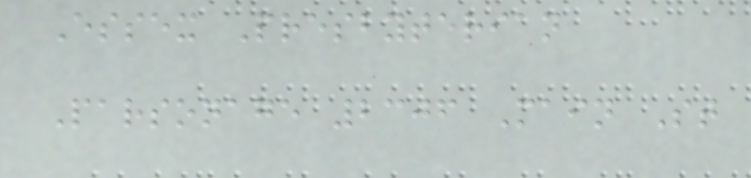Essex Presbyterian
Parsonage 2306 Main St
